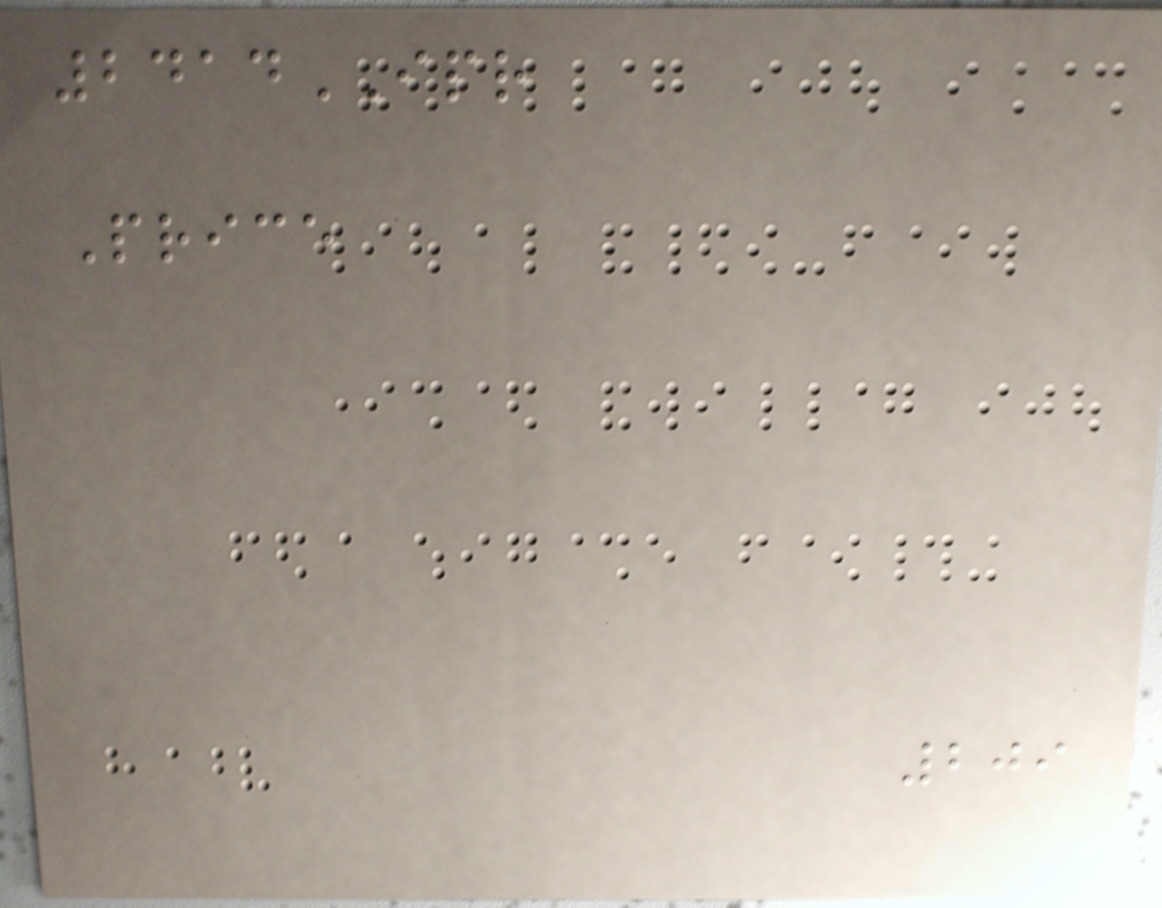2414IPR
Price
209
